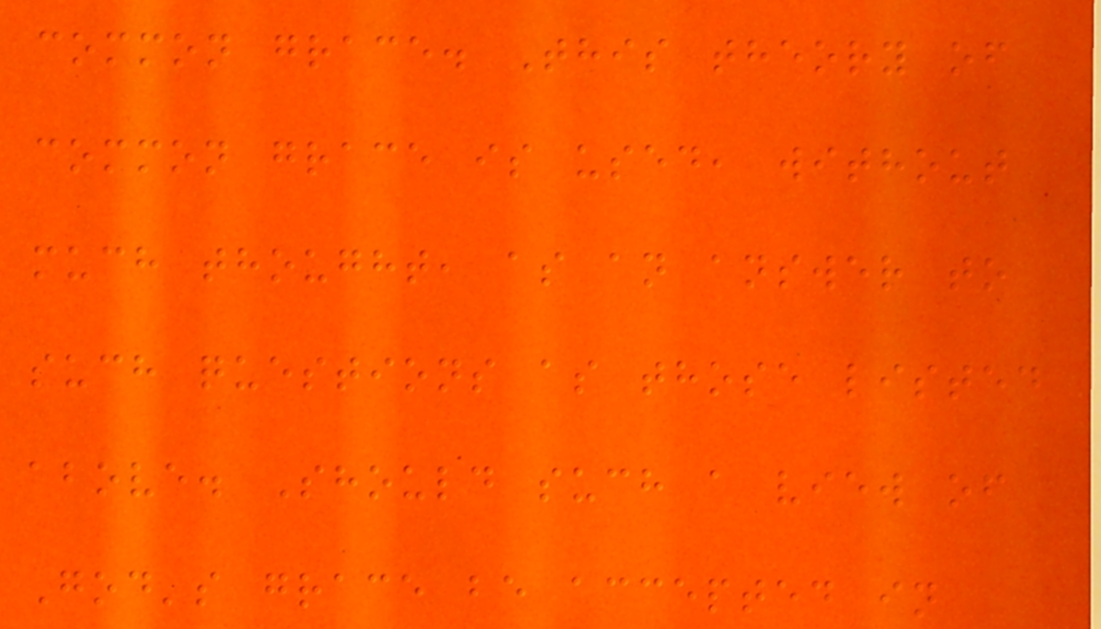common grace. This theory of
common grace is used, without
much thought, as an answer to
such questions as those listed
above. Should such a view of
God's grace be accepted in
